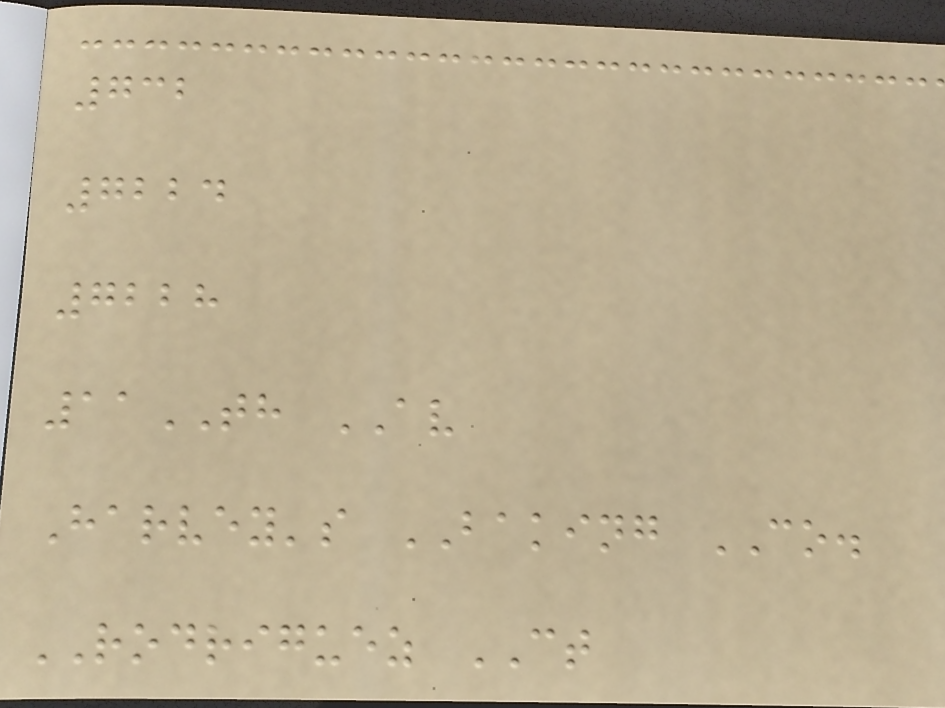732
7224
7228
11TH AV
Harvey's BAKING CO.
RODRIGUEZ CT
